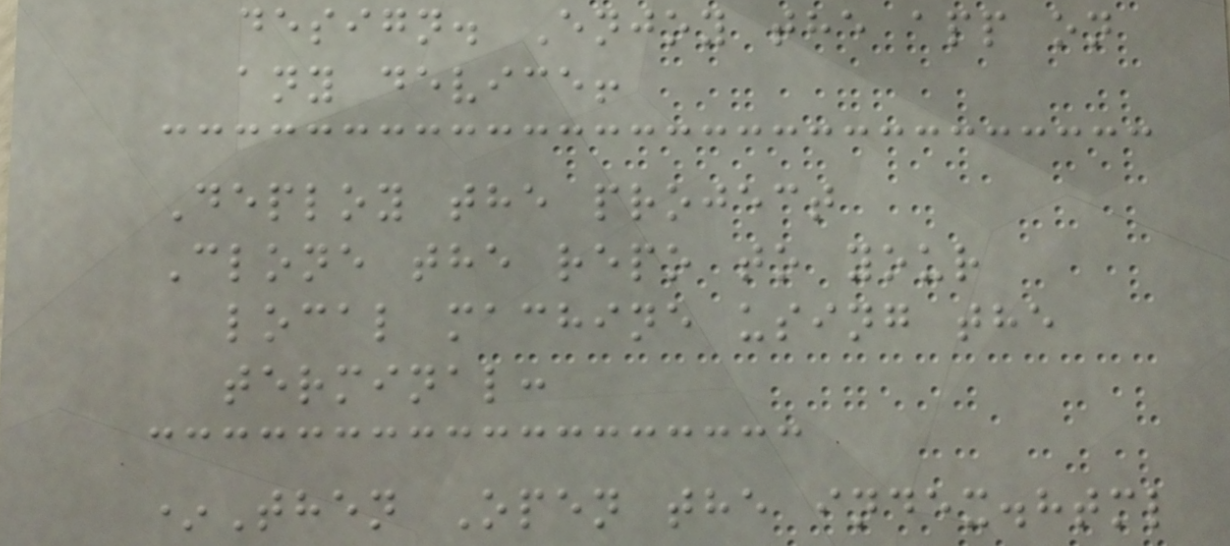design. Enjoy the app on
any device!
Deploy the project
Clone the repo to your
local machine using the
terminal:
*Then Open the index.html
